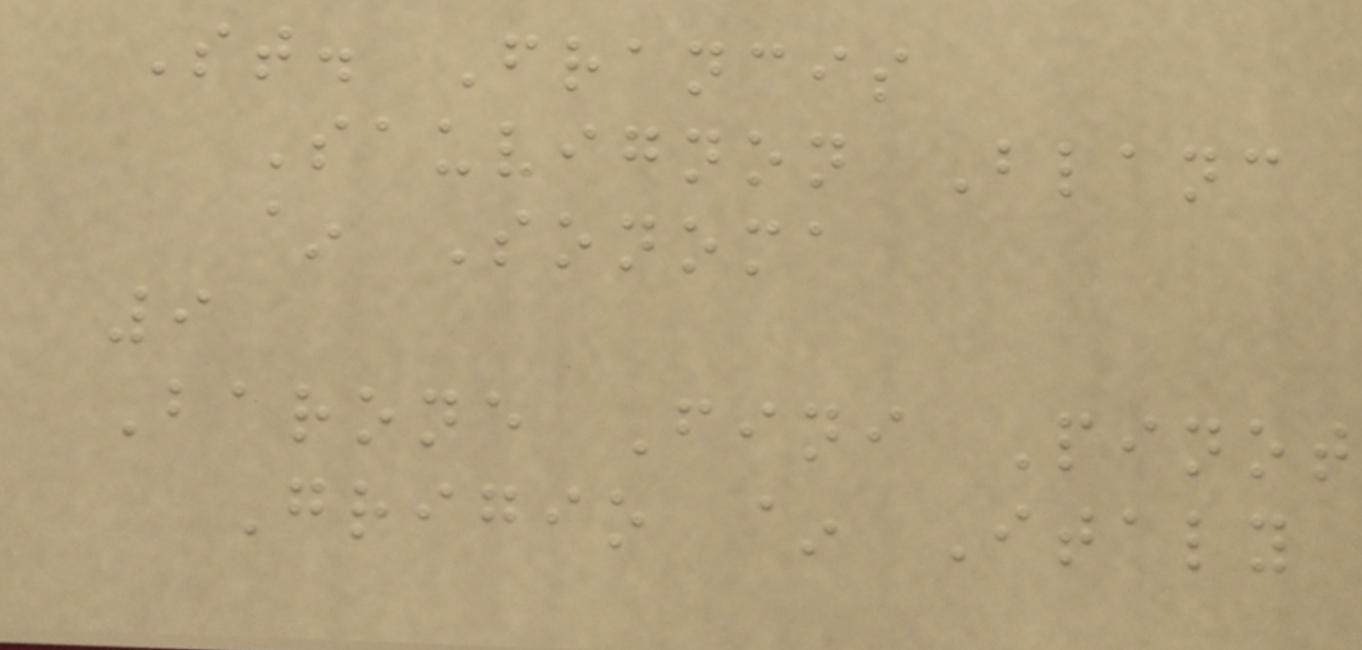St. Francis
Sauvignon Blanc
~ Sonoma
9
Barone Fini Pinot
Grigio ~ Italy
